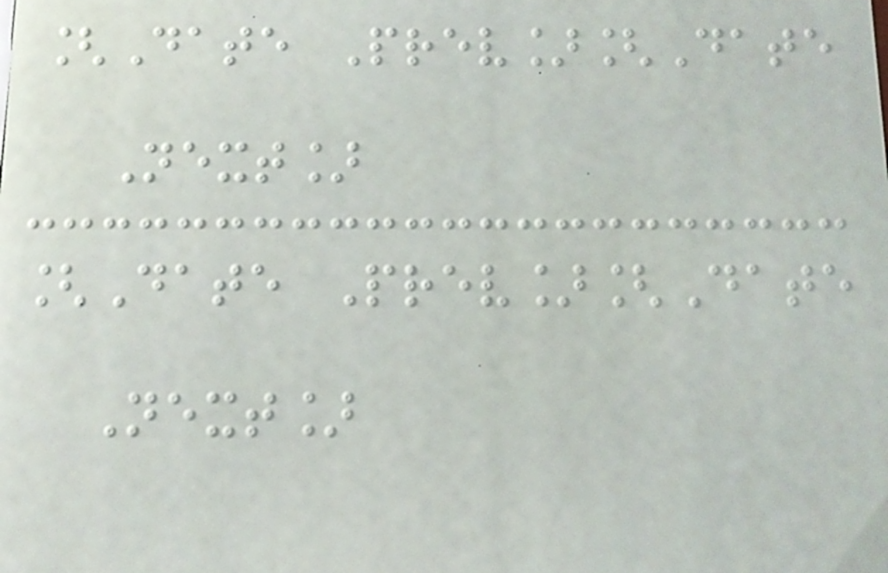[Date Prev][Date
Next]
[Date Prev][Date
Next]
